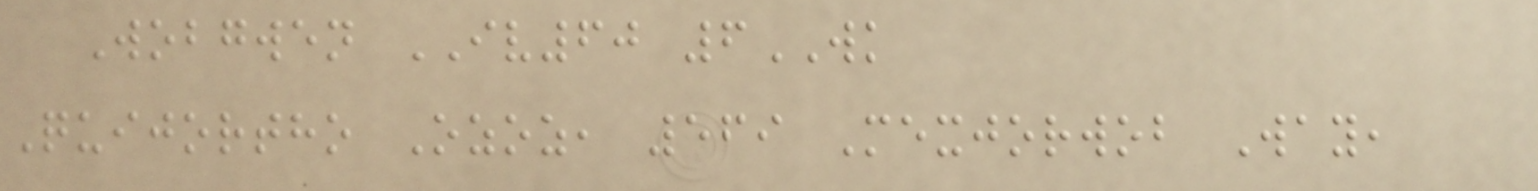Wobgwen IV60 6WK
Quijortho Ozoz, 569 Mexjorwob Way,
